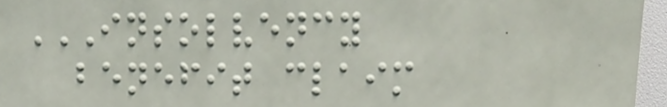INSOLVENCY
BENEFIT CLAIM
